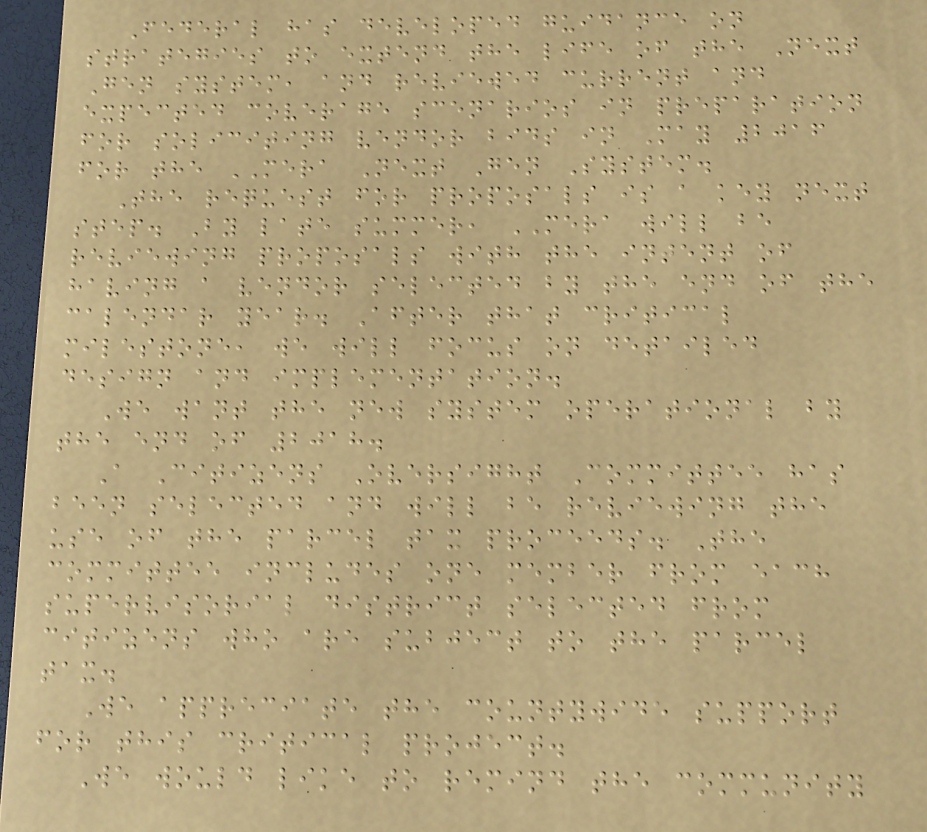Federal has developed guidance on
strategies to extend the life of the Next
Gen system, and reviewed current and
expected coverage scenarios in preparation
for soliciting vendor bids in May 2016
for the MERA Next Gen System.
The request for proposals is a key next
step. By late summer, MERA will be
reviewing proposals with the intent of
having a vendor selected by the end of the
calendar year. After that critical
milestone, we will focus on detailed
design and implementation.
We want the new system operational by
the end of 2018.
A Citizens Oversight Committee has
been selected and will be reviewing the
use of the parcel tax proceeds. The
committee includes one member from each
supervisorial district selected from
citizens who are subject to the parcel
tax.
We appreciate the countywide support
for this critical project.
We would like to remind the community
